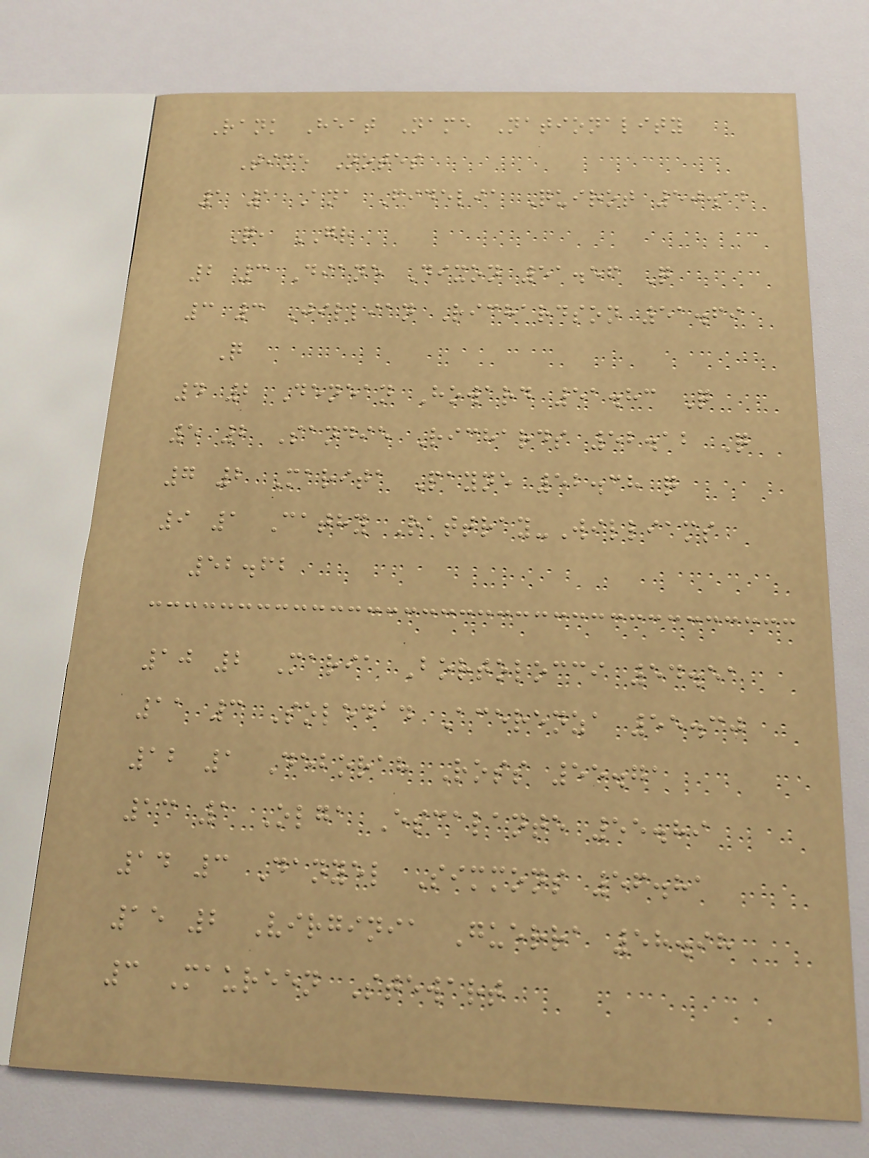Rank Heat Name Nationality
Time Notes
1 1 Ana Fidelia Quirot 50.12
Q, GR
2 3 Diane Dixon 51.56 Q
3 3 Jillian Richardson 51.69
Q
4 2 Denean Howard 51.83 Q
5 2 Sandie Richards 52.12 Q
7 2 Marita Payne 52.38 q
9 1 Cathy Rattray-Williams
52.62
10 2 Maria Bortolocci 54.51
11 3 Soledad Acerenza 55.30
12 1 Deborah Ross 55.71
13 1 Olga Escalante 55.89
14 3 Danyel Simmons 56.81
15 2 Virginia Guerra 58.98
3 Maureen Stewart
